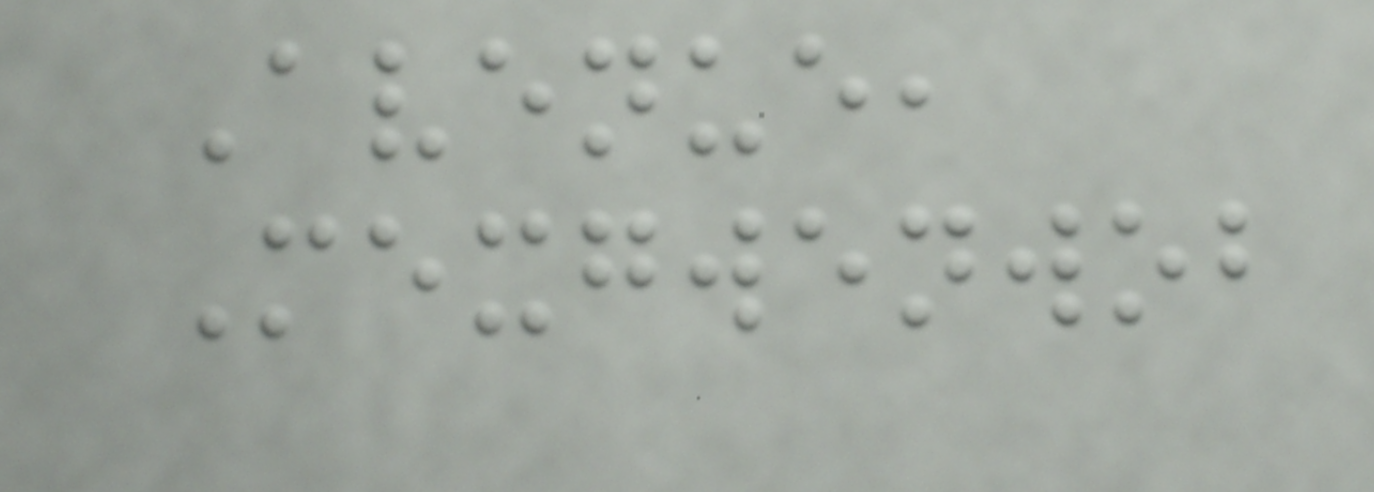Avenue,
Mexgwenwob
